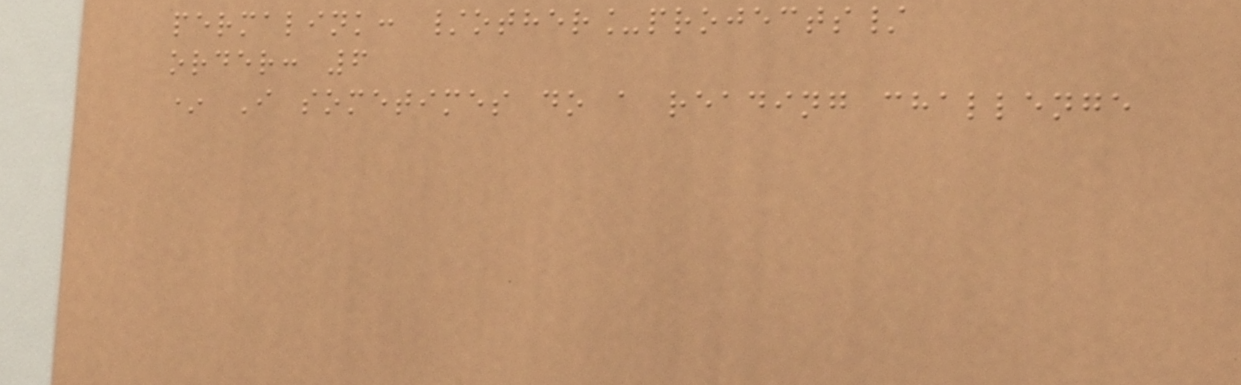permalink: /other_projects/
order: 6
* I sometimes do a reading challenge
